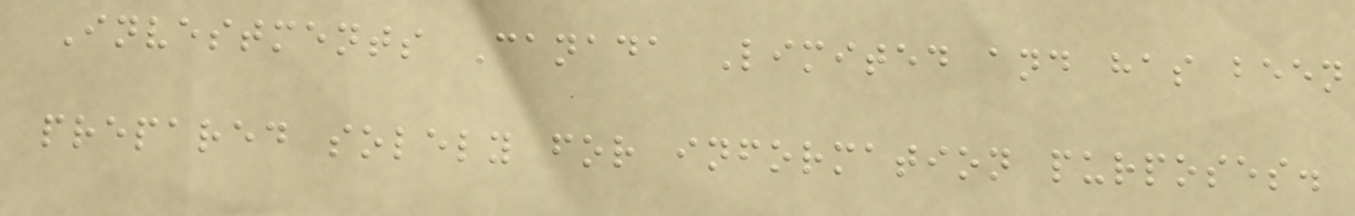Investments Canada Limited and has been
prepared solely for information purposes.
